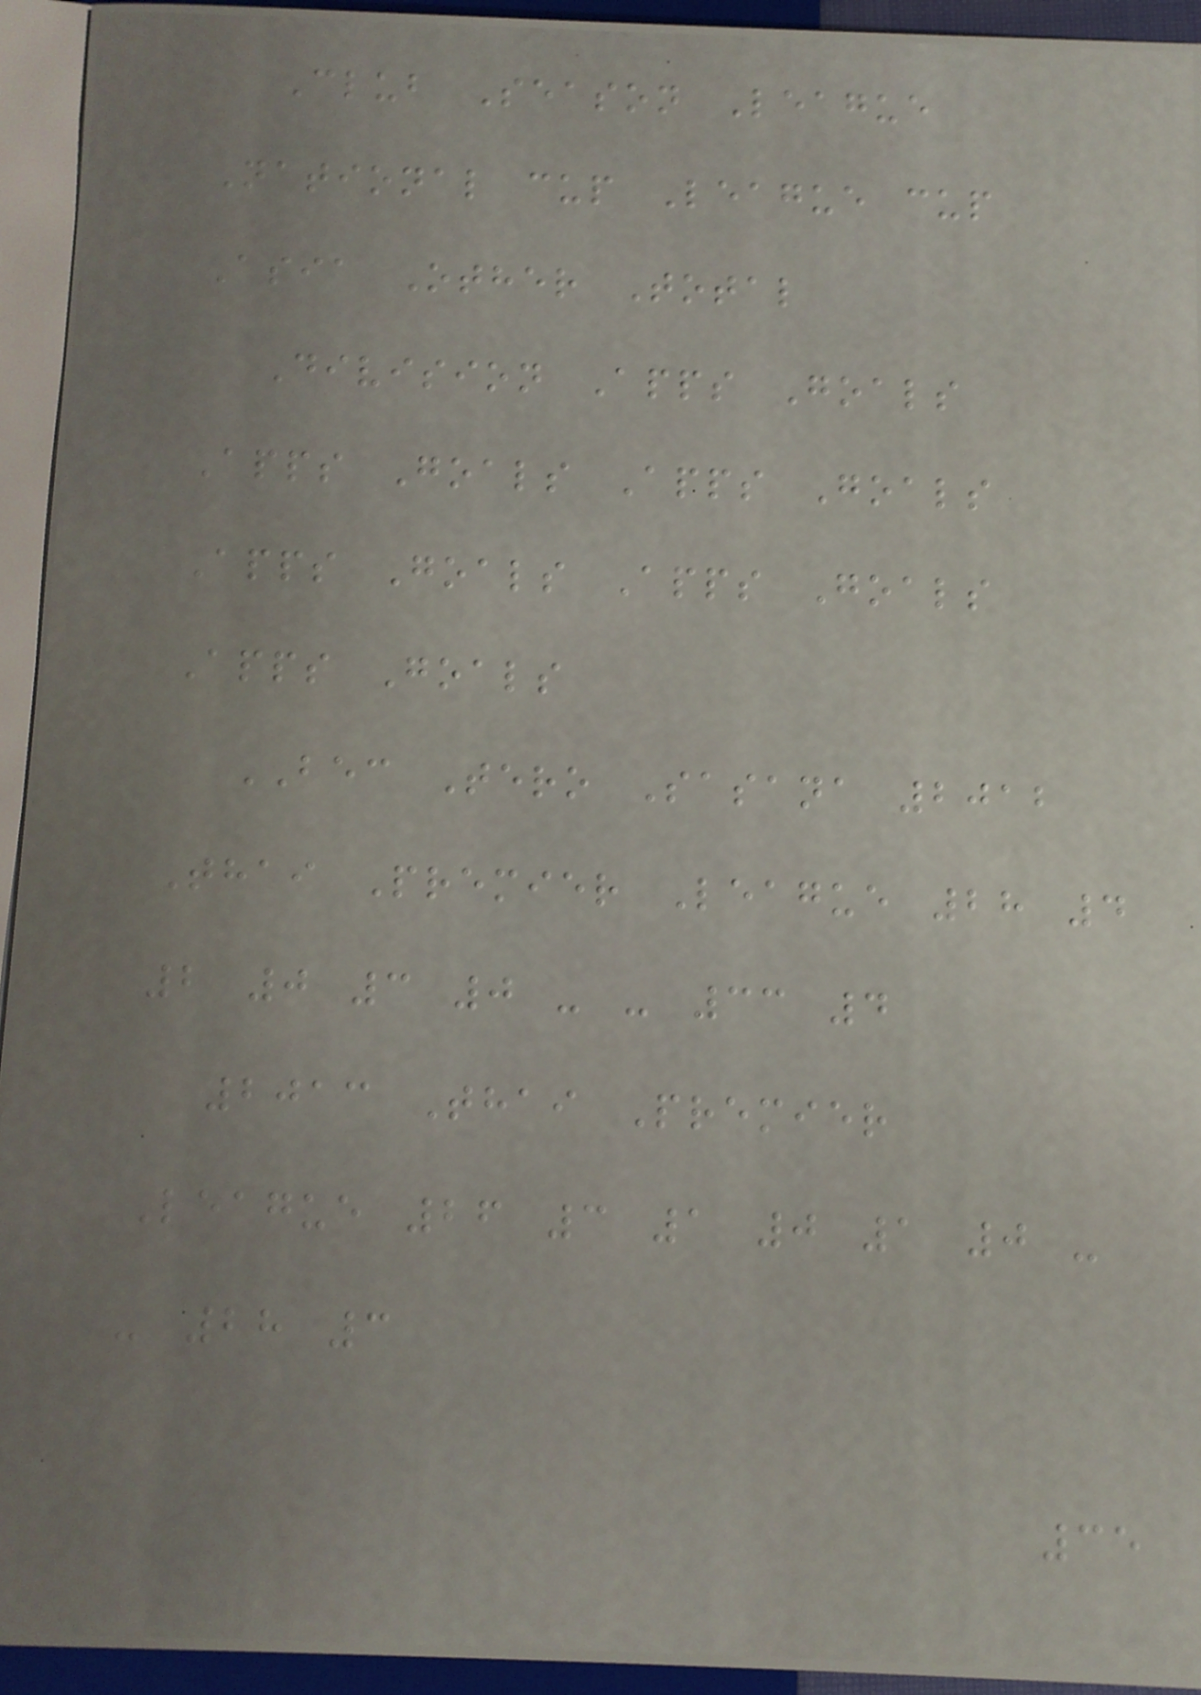Club Season League
National cup League cup
Asia Other Total
Division Apps Goals
Apps Goals Apps Goals
Apps Goals Apps Goals
Apps Goals
BEC Tero Sasana 2012
Thai Premier League 28 4
2 0 3 0 - - 33 4
2013 Thai Premier
League 26 3 1 0 1 0 -
- 28 3
35
